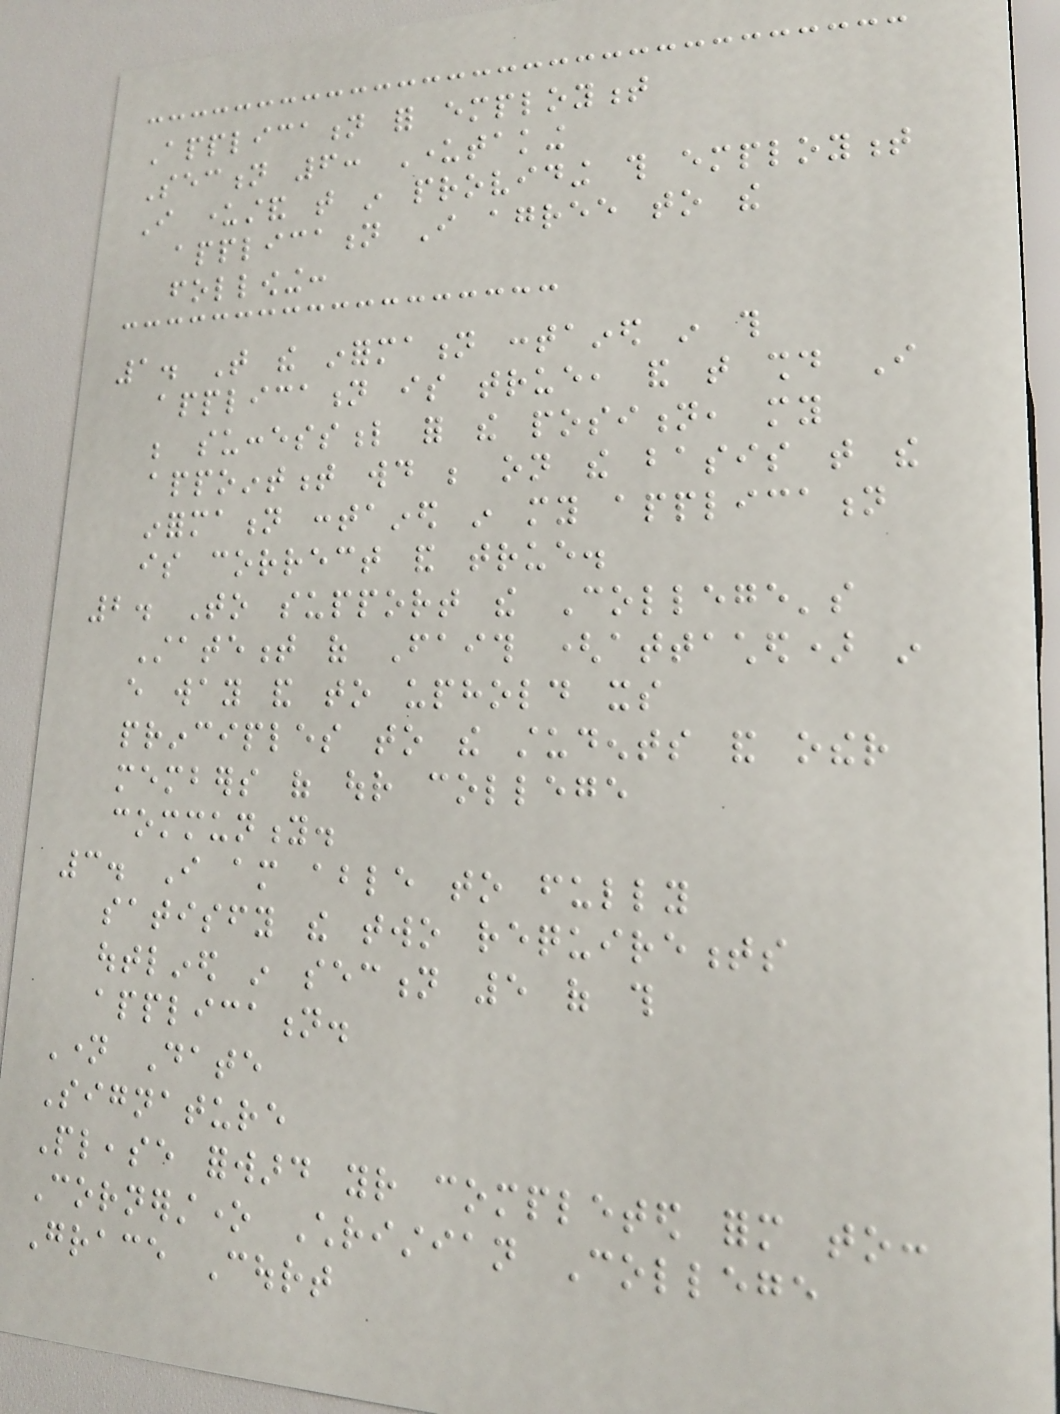Application for employment
Section 6: Undertaking
I understand that in providing this employment
application I agree to the
following:
1. That the information contained in this
application is true, and that should I
be successful for the position, my
appointment would be on the basis that the
information contained in my application
is correct and true.
2. To support the College's
Statement of Faith (attached) in
every way and to uphold its
principles to the students and other
members of our college
community.
3. I am able to fully
satisfy the two requirements
outlined in section 5 of this
application.
Name Date
Signature
Please forward your completed form to:
Cornerstone Christian College
Grace Court
